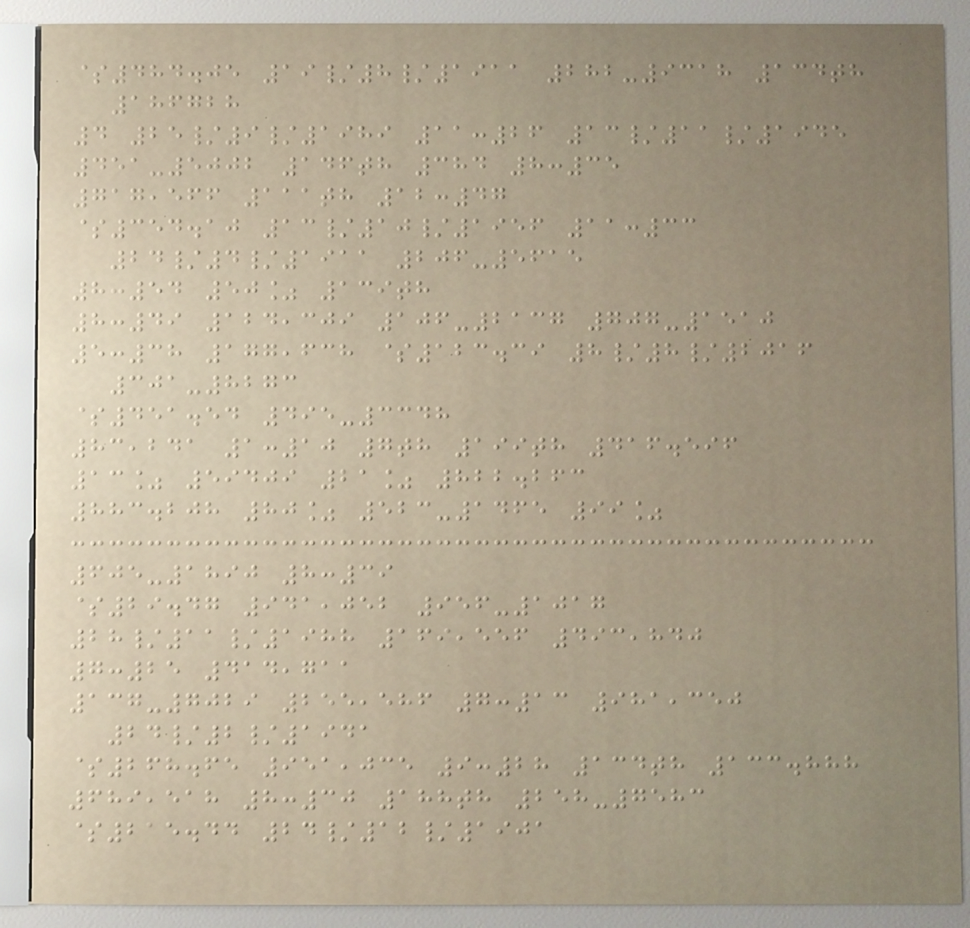$484.05 19/8/1911 282-9318 134th
186728
4 25/9/1989 11:26 13/11/1945
451-5002 146th 384 8:35
717,566 111th 12:47
$354.10 13/10/1956 11:33
24/4/1911 206-5615
8:54 50% 139th
8:49 124,309 106-2137 707-1510
5:38 177,638 $123.39 8/8/2016
301-8273
$451.54 495-3348
83,241 1:10 7th 199th 416.596
13% 59409 21% 822.263
883.208 80% 523-1465 99%
605-1890 8:39
$29.47 941,052 956-1017
28/11/1988 169,556 493,840
7:25 414,711
137-7029 255,586 7:13 981,350
24/2/1941
$268.65 951,035 9:28 134th 133.888
689,518 8:30 188th 258-7583
$215.44 24/12/1901
